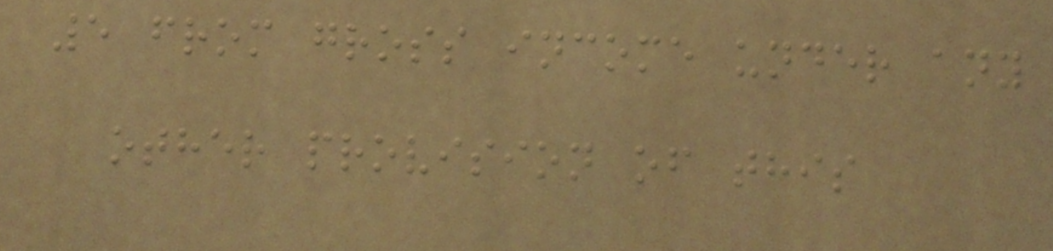5 from gross income under any
other provision of this
